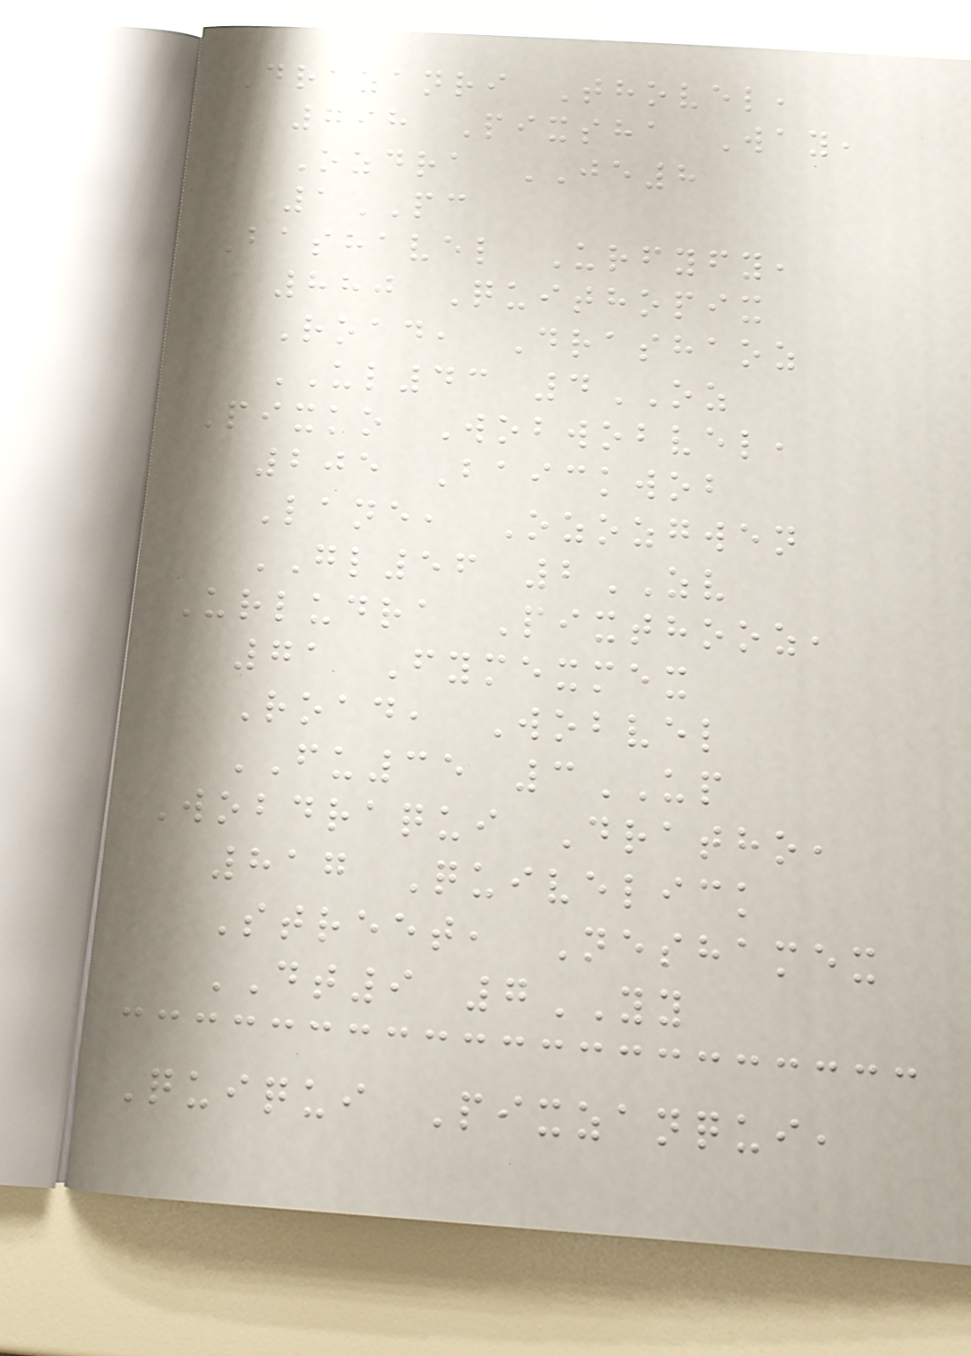Drazanri Thovel,
798 Pixsha Way,
Ozdra JE8
1PC
Bashavel Urfyfy,
880 Quithopix
Road, Drashaoz
UL43 4OZ
Pixko Wobwobvel,
205 Baickwob
Lane, Ozozgwen
GL56 2ZV
Urludra Pixthooz,
71 Fymexmex
Road, Wobvel
FU35 3UP
Wobdraqui Dratho,
817 Quivelick
Street, Neshamex
DT9 7YY
Quiqui Pixzanqui,
